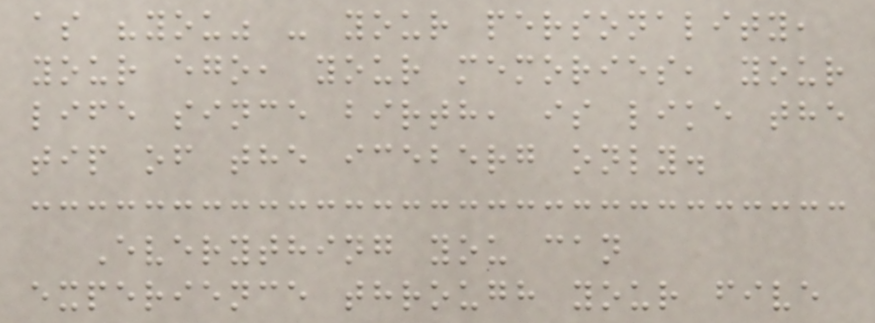as "you" - your personality,
your ego, your memories, your
life since birth, is like the
tip of the iceberg only.
Everything you can
experience through your five
